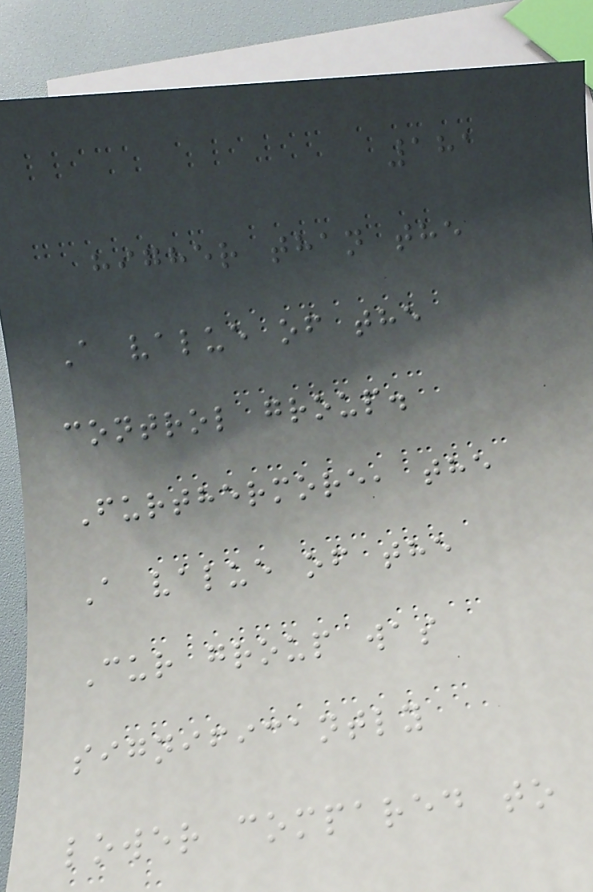181
higher than the
A value of the
control group.
Furthermore, the
A value of the
Cur group was
significantly
lower compared to
